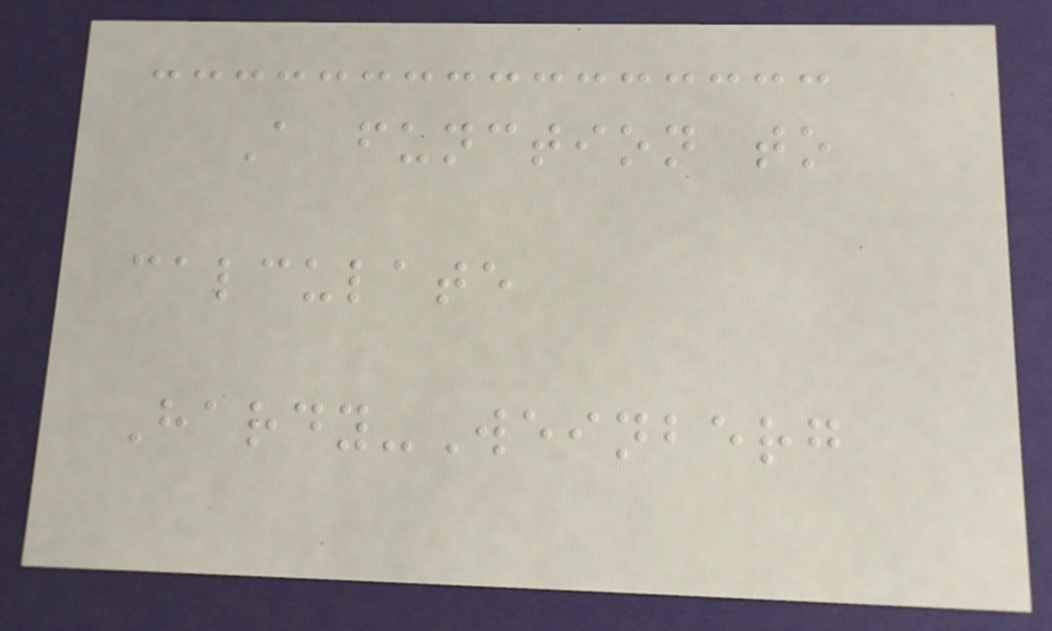A function to
calculate
Hardy-Weinberg
